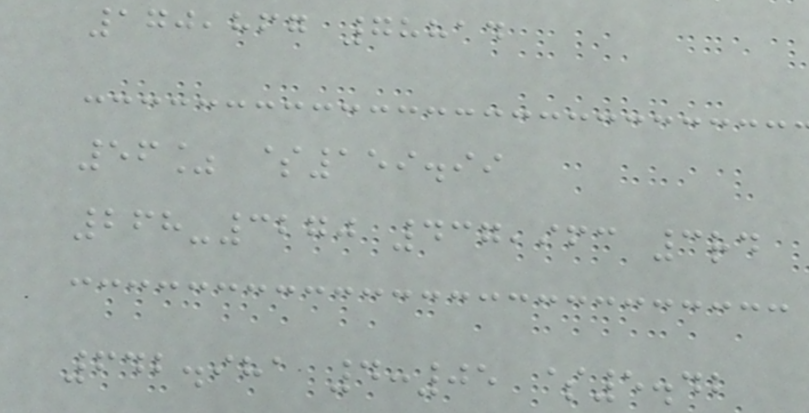170,867 78814
56% $159.99
268-3270 437,963 3rd
642.981 4:05 $5.42
